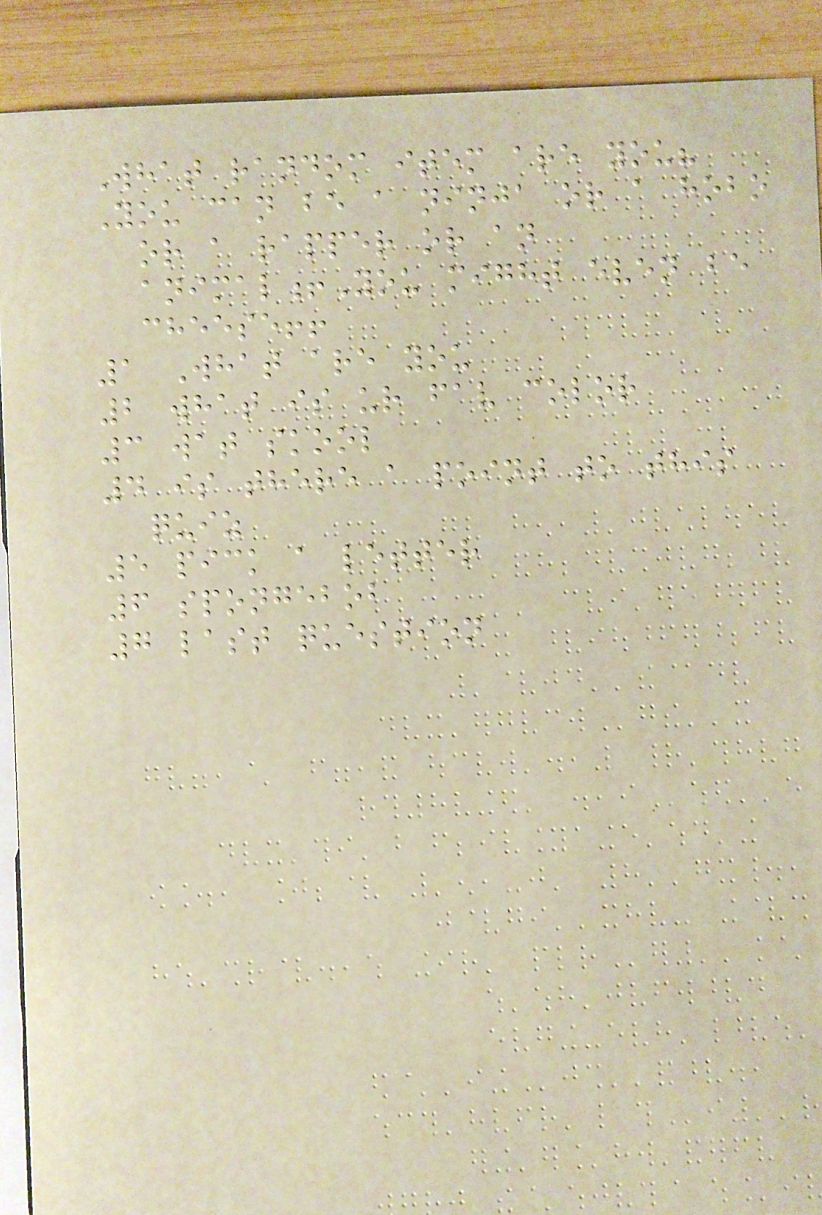What random item are you?
You can be a ninja or a hobo
or a rapper or an
animal!You might even be
cheese!!
1 What are you
2 what is ur fav color
3 wat skool
4 is there a point to this
quiz
5 pick a letter
6 spongebob
7 last question
